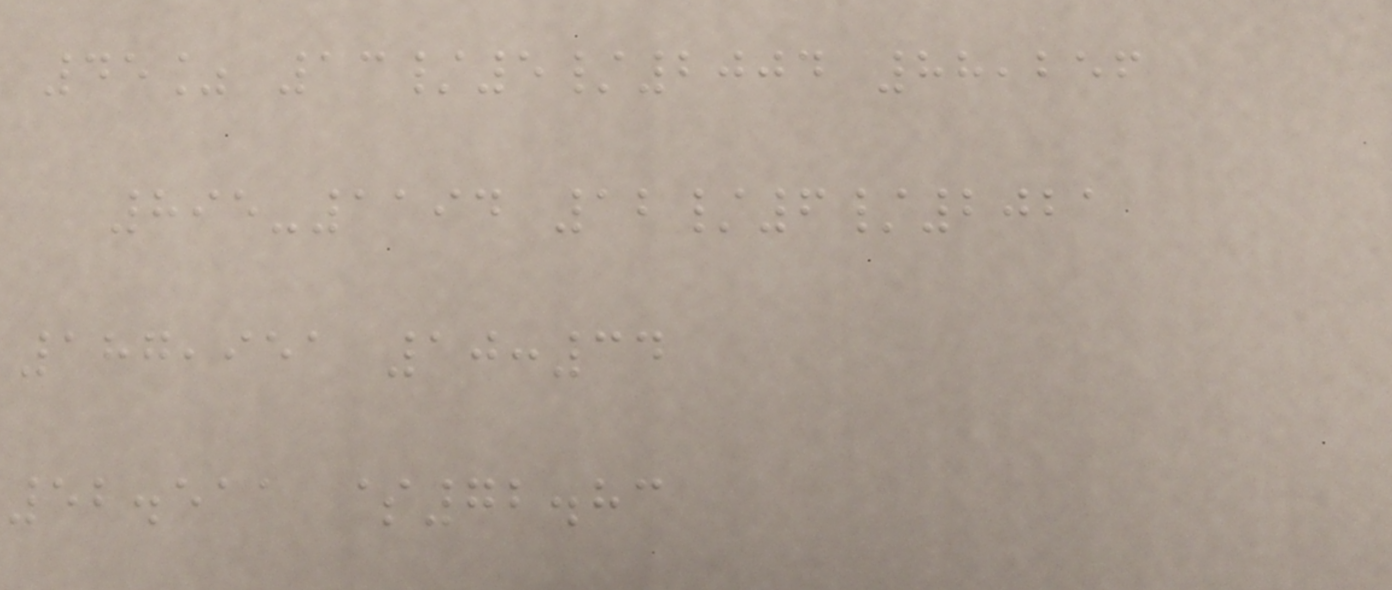45% 13/5/2004 88,256
895-1194 12/6/2021
187,951 10:34
52.511 $72.83
